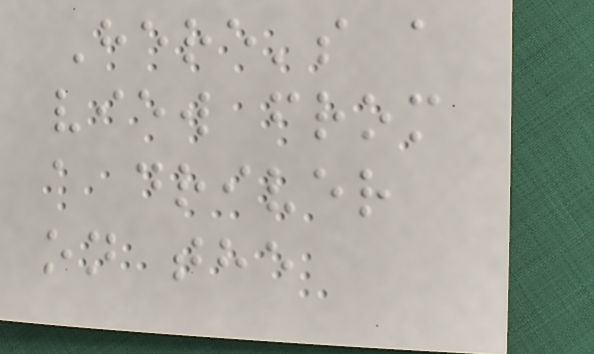Here's a
view from
a driver
on the
